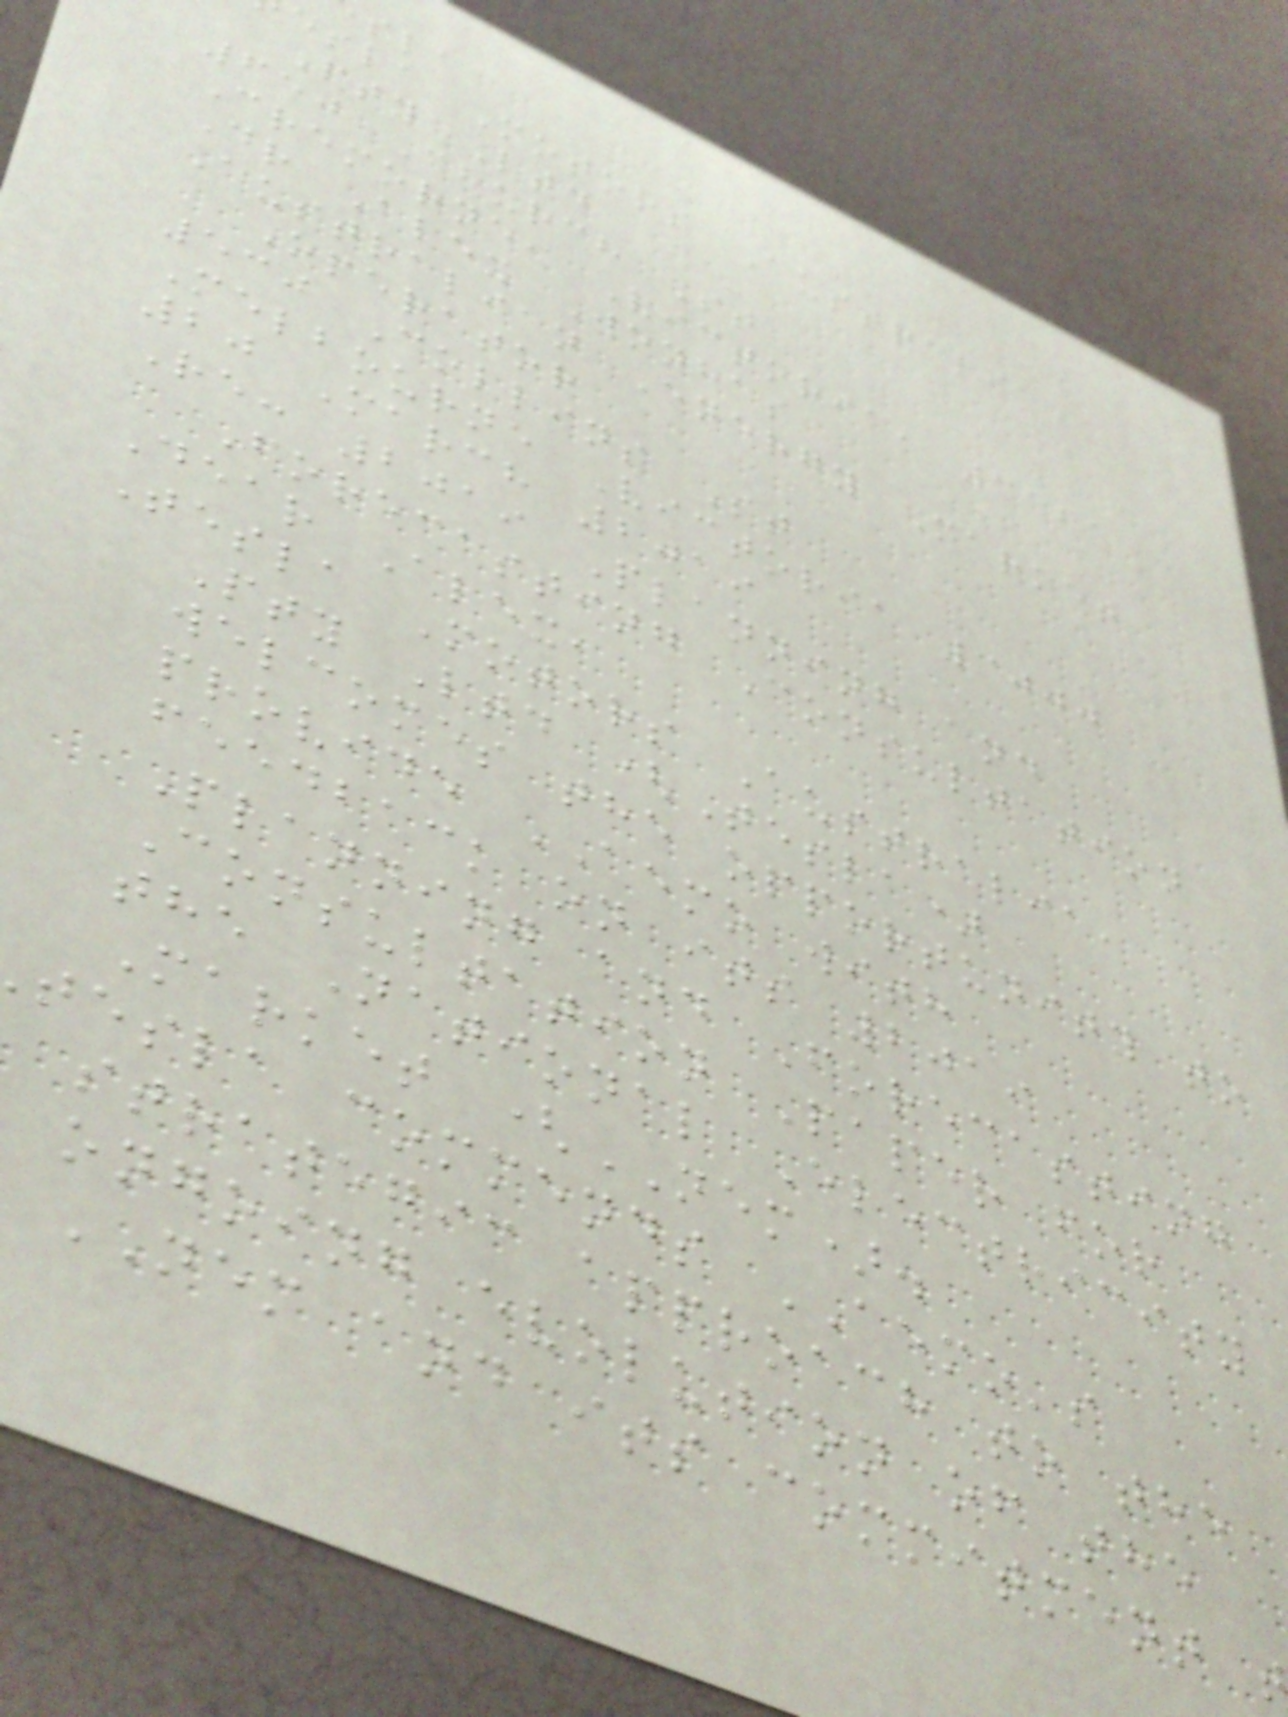esla Motors Australia
Pty Ltd
650 Church St
Cremorne, Victoria, 3121
Dr Alex Wonhas
Australian Energy Market
Operator
530 Collins St
Melbourne Victoria 3000
20 March 2019
Re: 2019 Planning and
Forecasting Consultation
Dear Alex,
Tesla Motors Australia,
Pty Ltd (Tesla)
welcomes the opportunity to
provide AEMO with
feedback on its 2019
Planning and Forecasting
Consultation Paper for
the National Electricity
Market (NEM).
tesla commends AEMO's
strategic approach to the
ongoing evolution of the
NEM and its commitment
